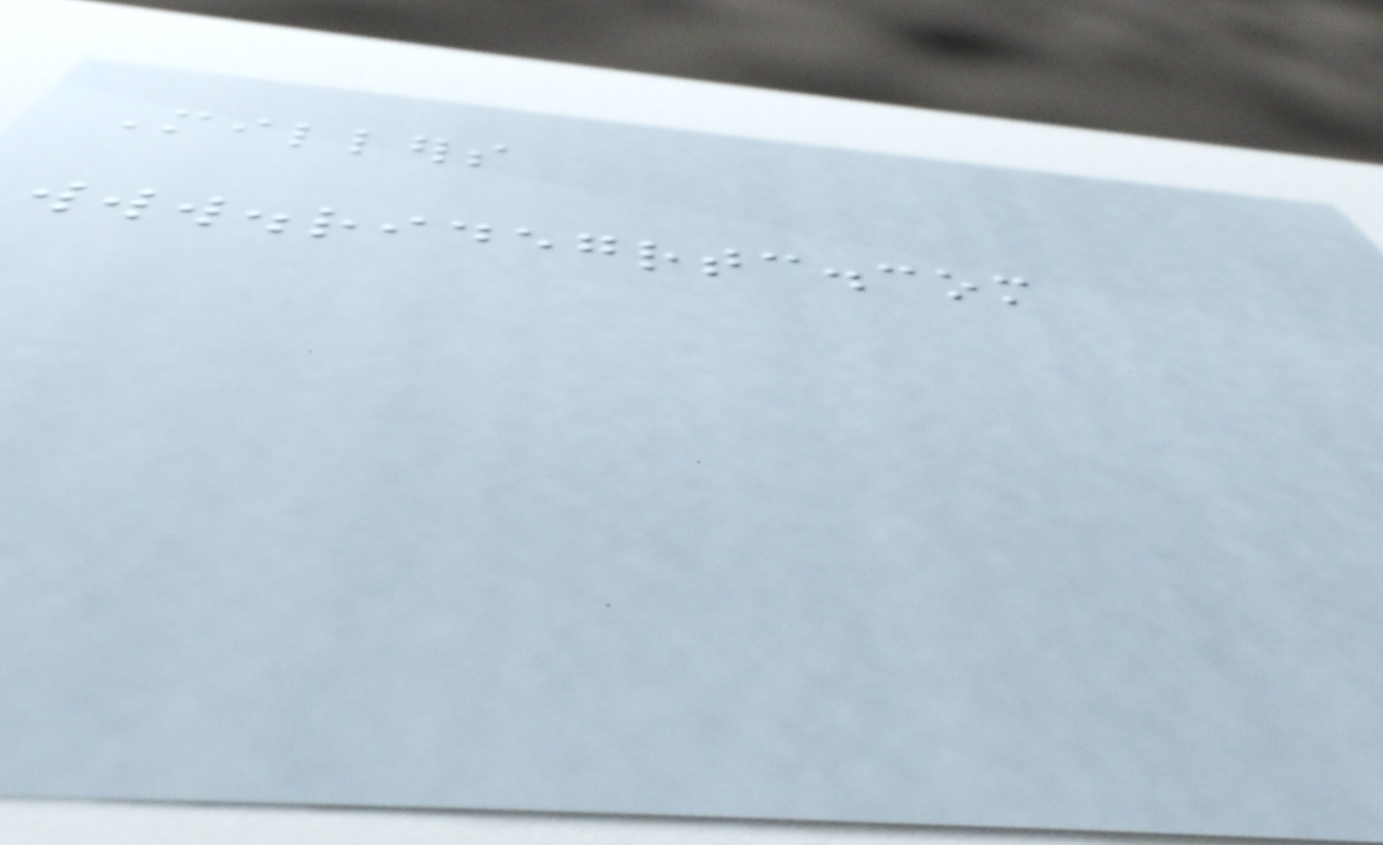Millers
www.ridegrtc.com
